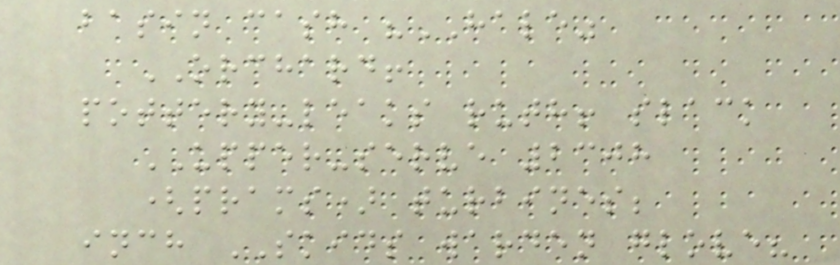basin cash "HALE"
ORCHARD!
pottery-leaks ruth! slack
UPPER-serve 2308
(prams) turbines;
inch SKIDS warden glove?
